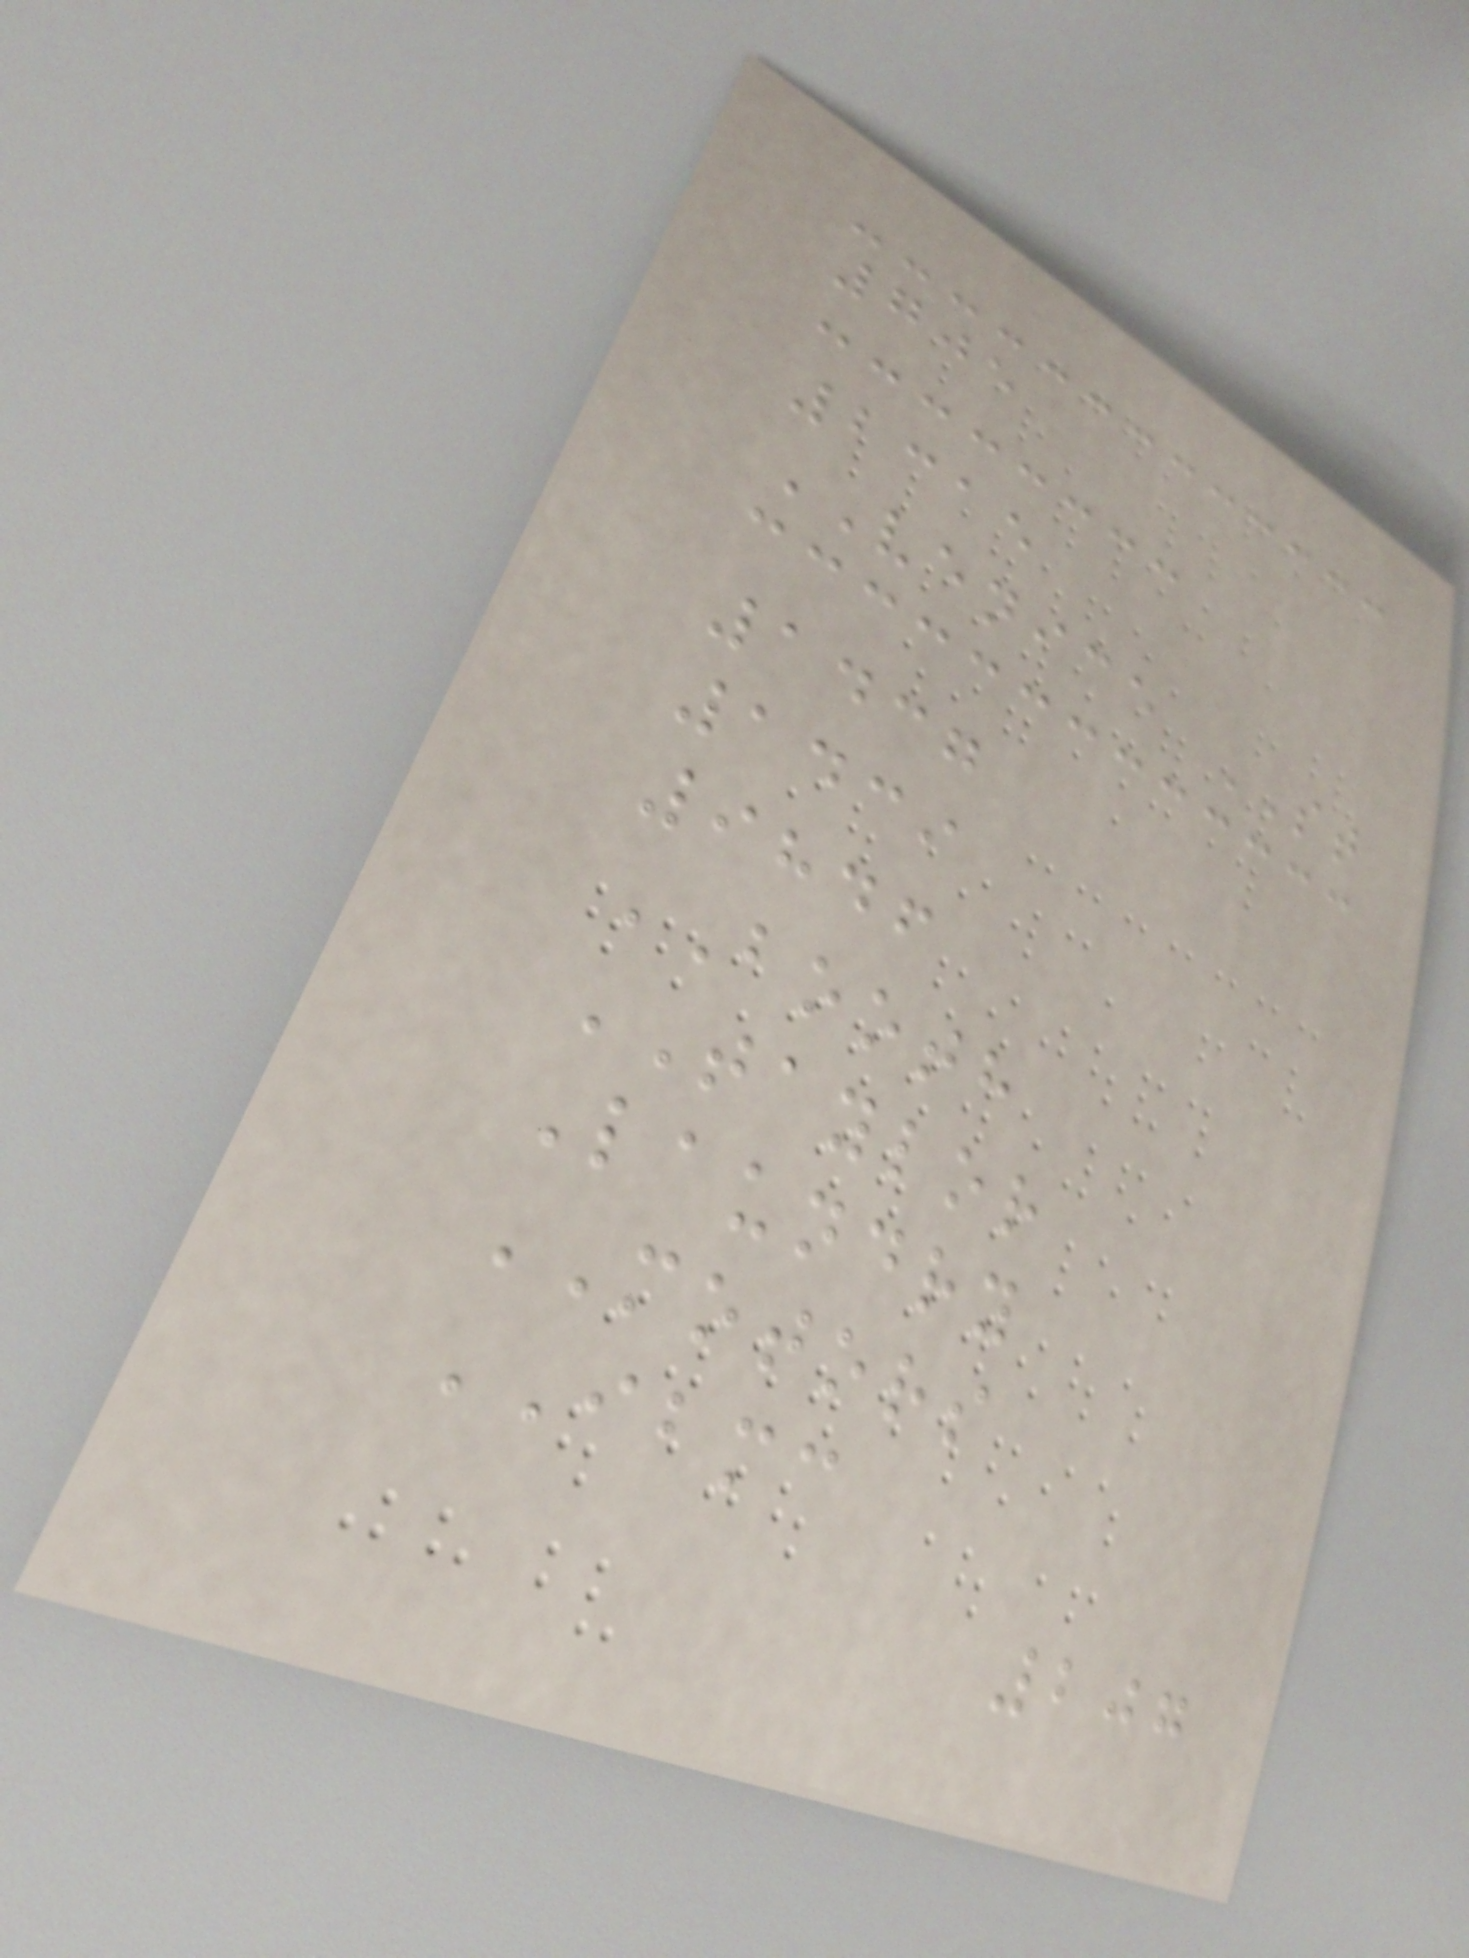705
2315
VENICE ST
1437
1439
9846
BOOTH
TAYLOR
Laundry
MOTORS
IBMC
207
